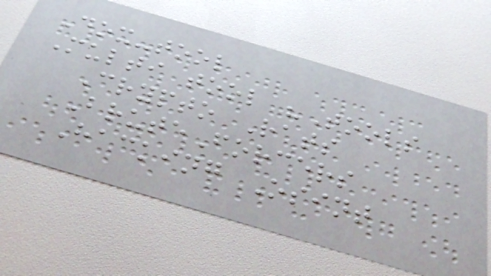Dox-tool
Multi tool "Tools
Crypto Rats
BruteForcers
Hacking Osint
